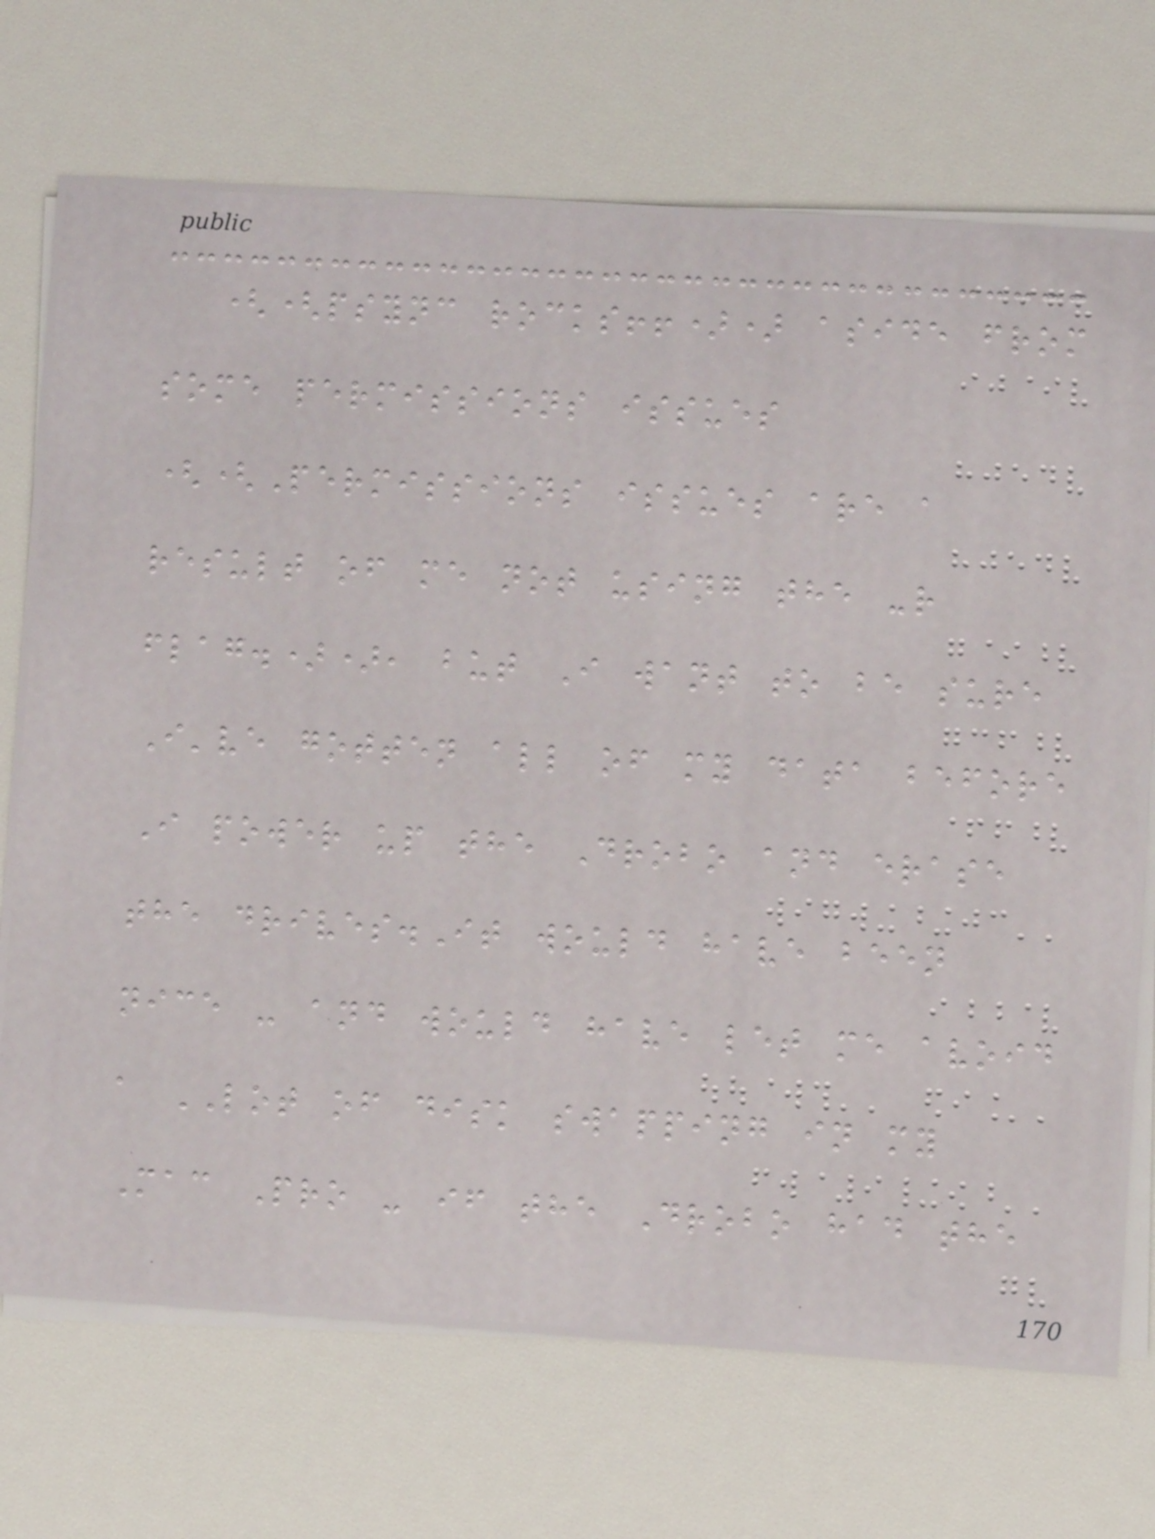((psync rocks!!)) aside from
some permissions issues
((Permissions issues are a
result of me not using the -r
flag.)), but I want to be sure
I've gotten all of my data before
I power up the Drobo and erase
the drives.It would have been
nice - and would have let me avoid
a LOT of disk swapping in my
Mac Pro - if the Drobo had the
